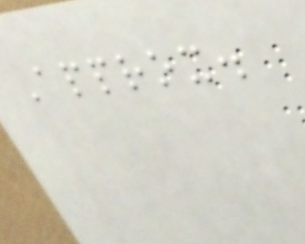Approx.
